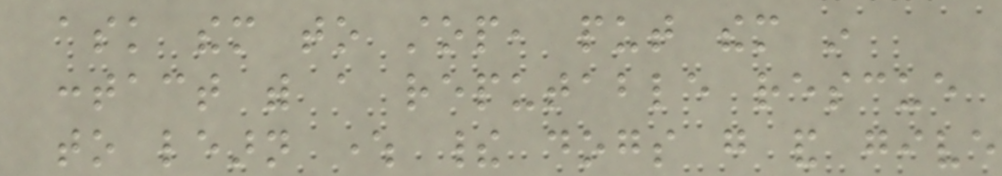ask them to stop, put them in
contact with a reputable rescue
to learn where their dogs go and give
